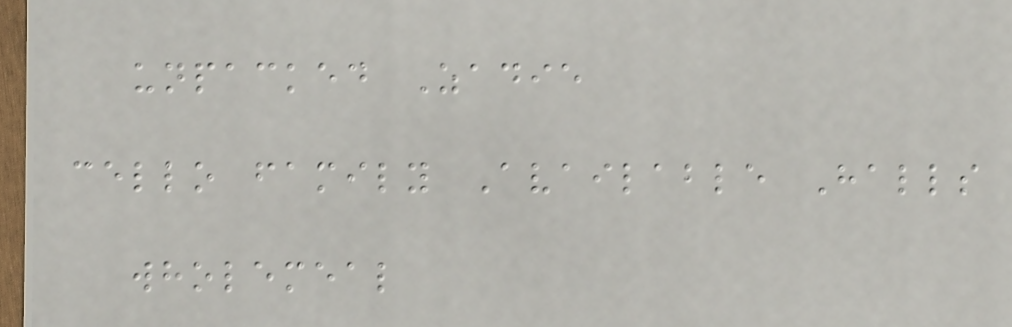unpacked Zadie
cello family Available Halls
wholemeal
